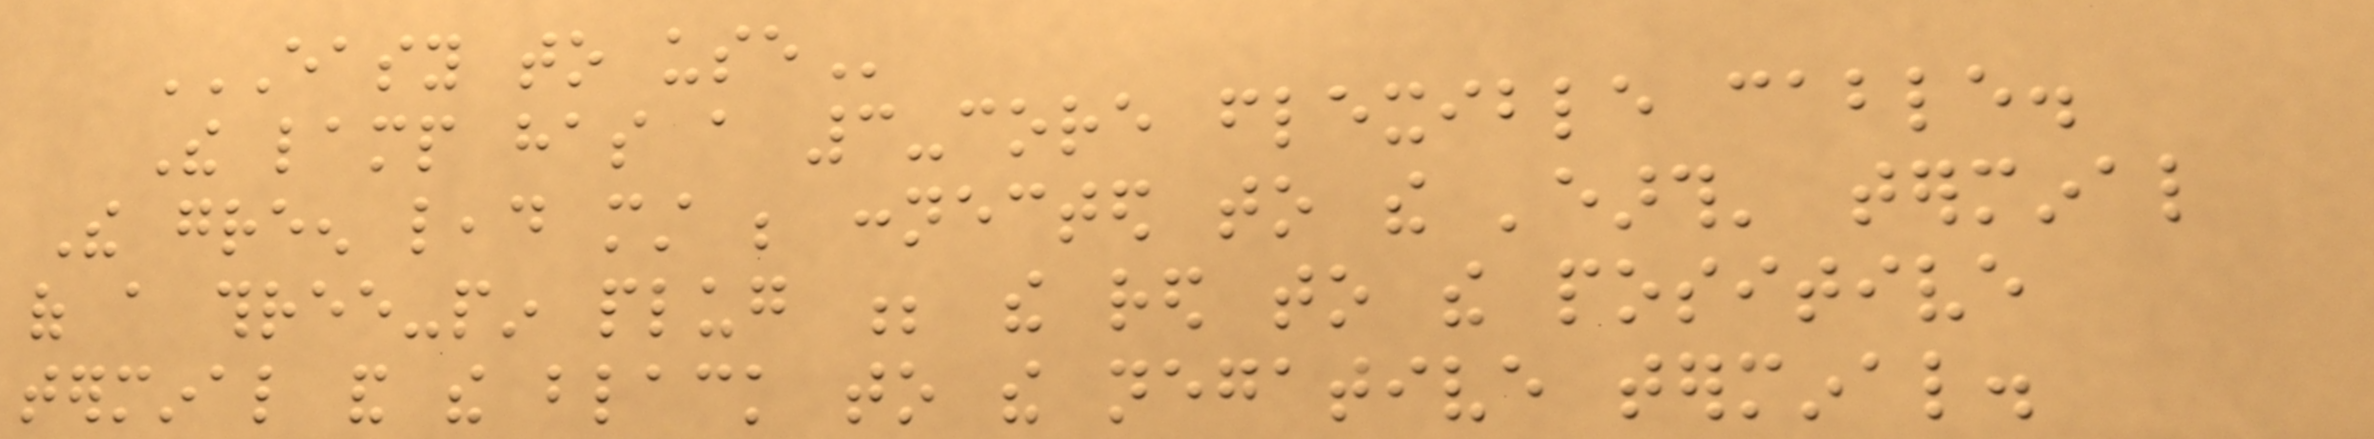EASY TO USE
The lamp has a 3-core flexible cable.
The green lead must be connected to the 'earth' terminal
of a three-pin plug ; the red to the positive
terminal and the black to the negative terminal.
